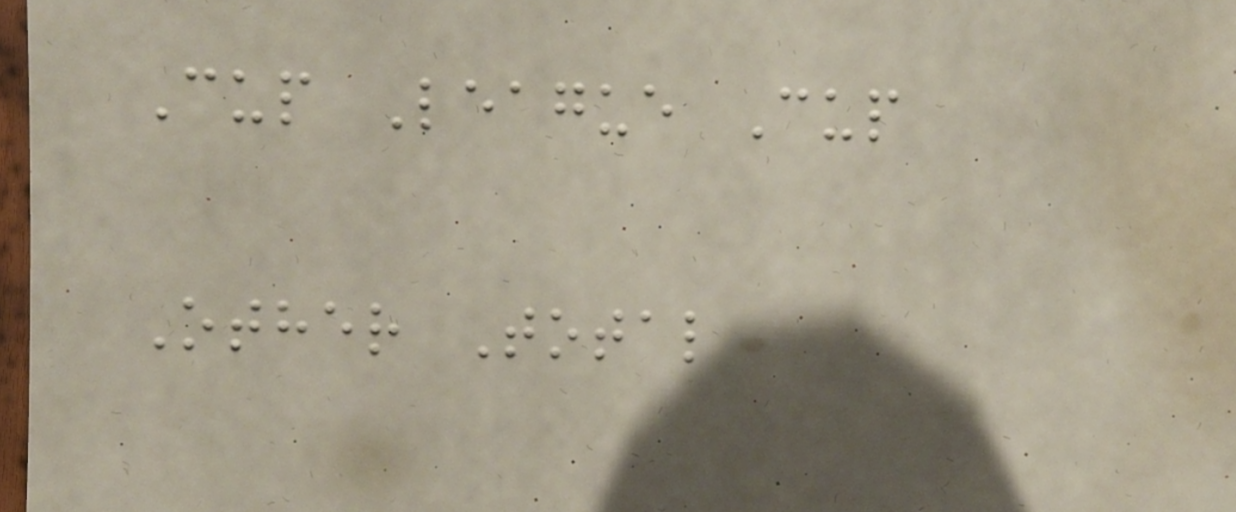Cup League Cup
Other Total
